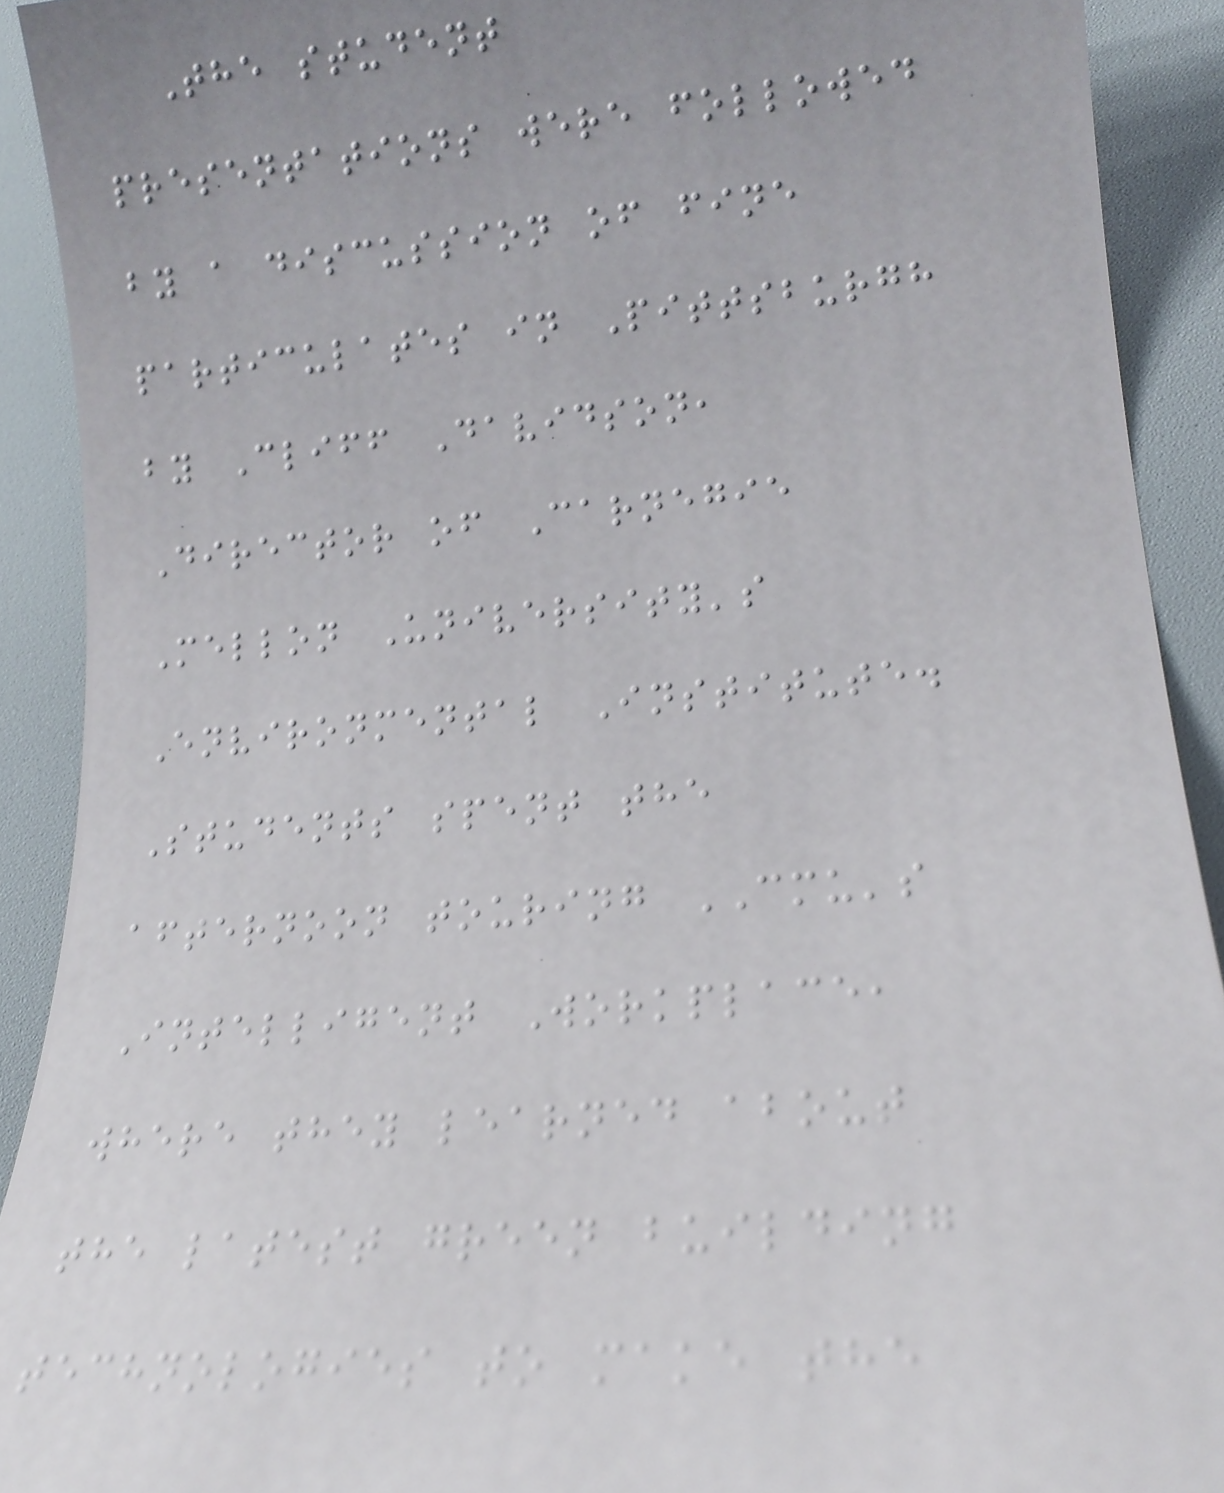The student
presentations were followed
by a discussion of fine
particulates in Pittsburgh
by Cliff Davidson,
Director of Carnegie
Mellon University's
Environmental Institute.
Students spent the
afternoon touring CMU's
Intelligent Workplace,
where they learned about
the latest green building
technologies to make the
